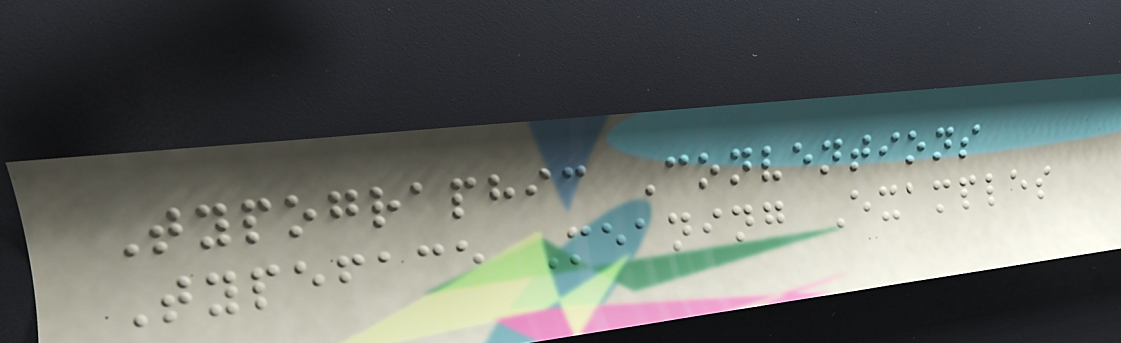Typographic Conventions
Typeface Meaning Examples
